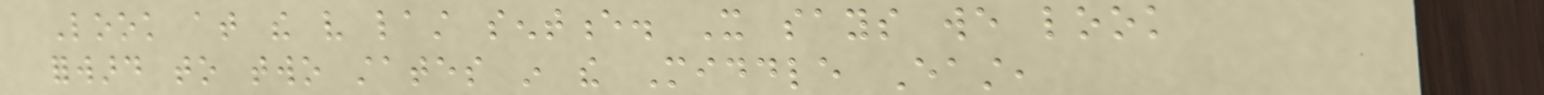Look at the very last sentence. It says we look
forward to two states in the Middle East,
